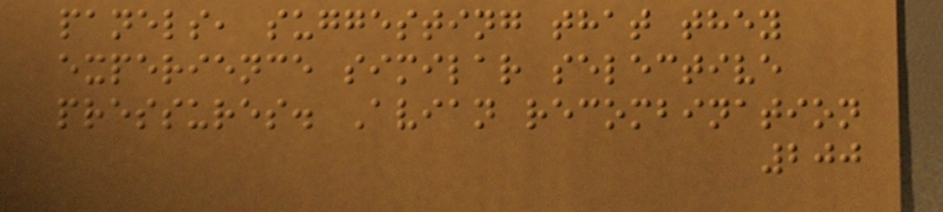panels, suggesting that they
experience similar selective
pressures. Avian recombination
200
